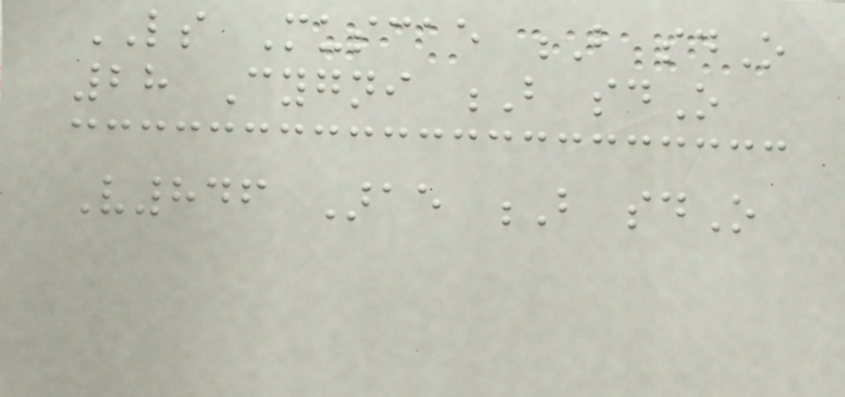LS Muscae B sdO
28 Cygni B sdO
V846 Arae B sdO
